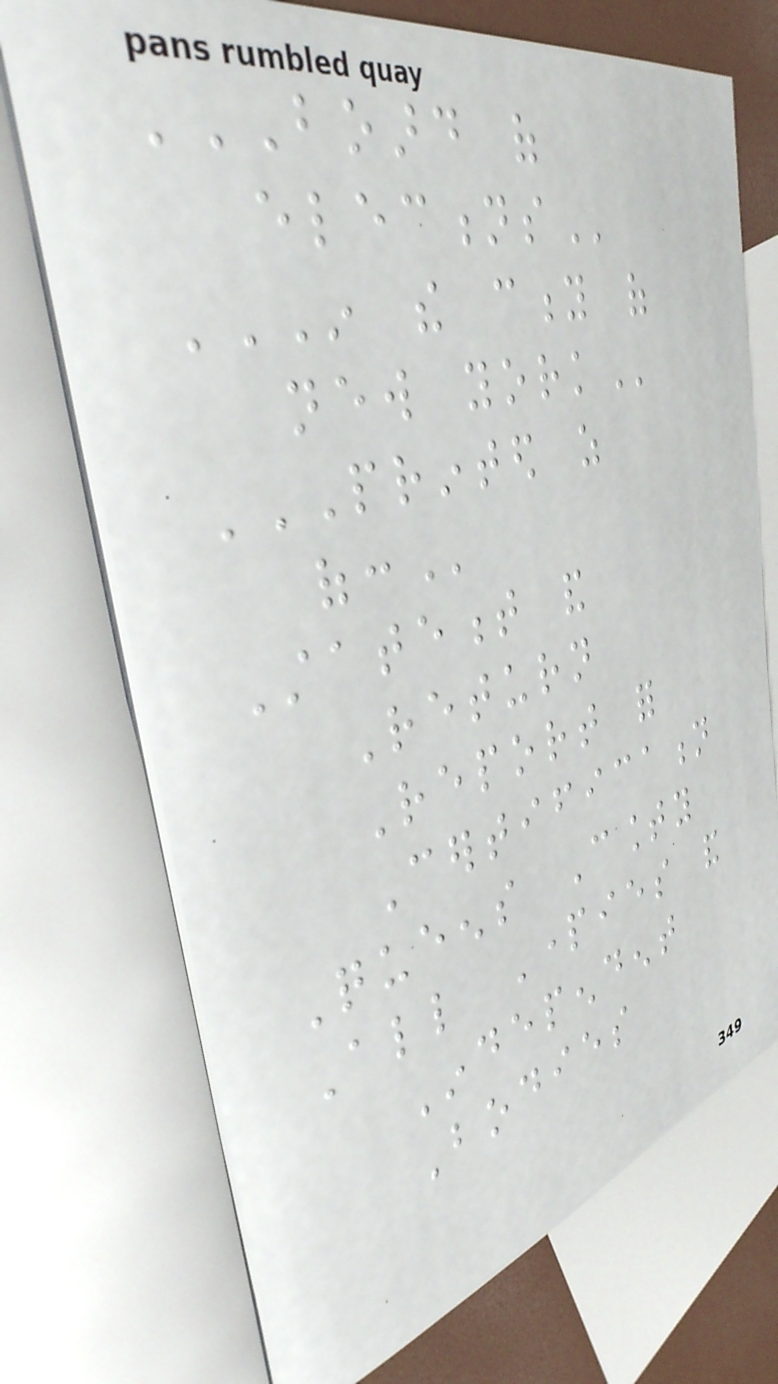BOARD OF
ELECTIONS
IN THE CITY OF
NEW YORK
PRINTED AS
OF:
Statement and
Return
Report for
Certification
Queens County
All Parties and
Independent
Bodies
